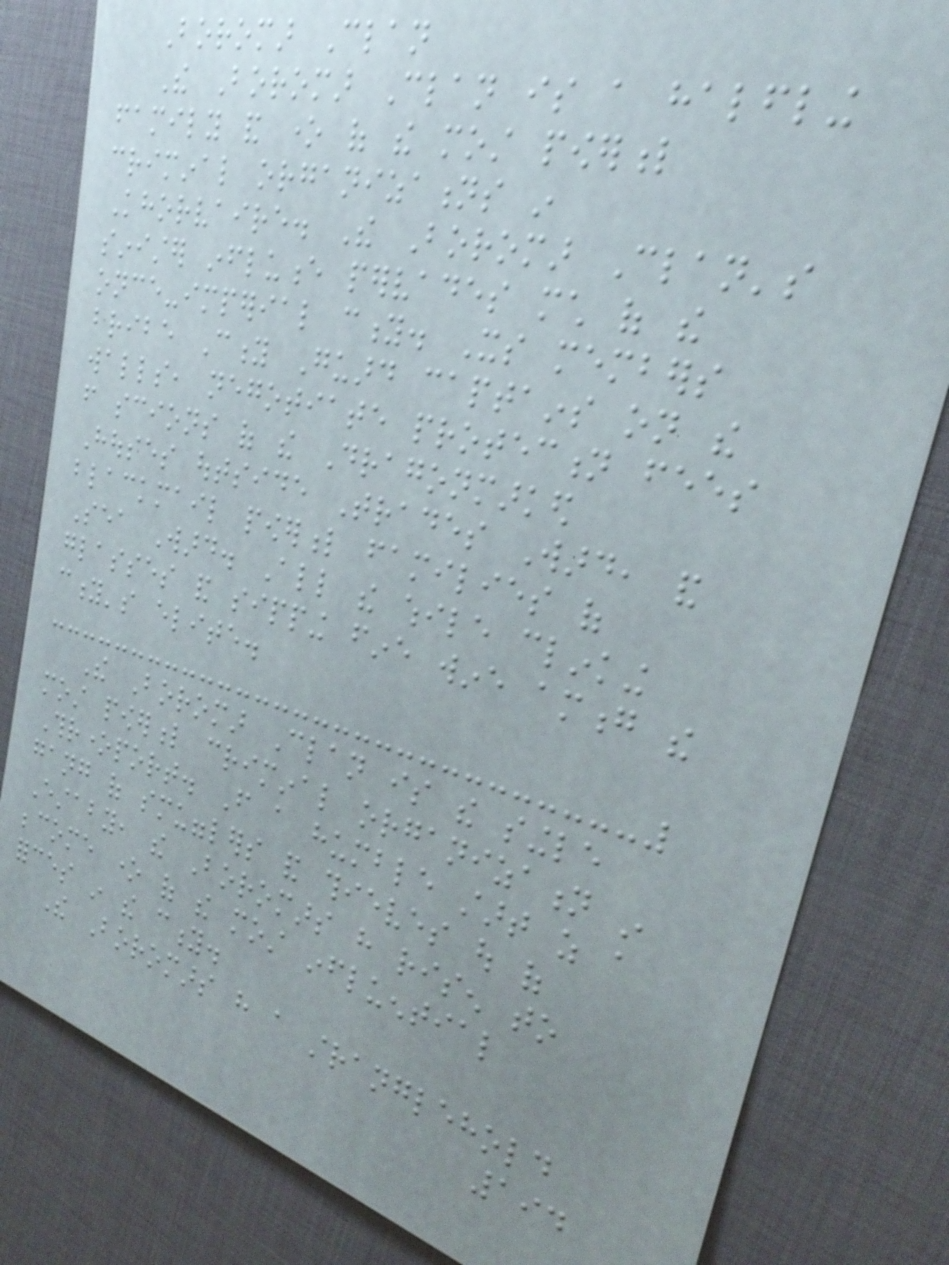Boromar Clan
The Boromar Clan is a halfling
family and one of the most powerful
criminal organizations in
Khorvaire. The Boromar Clan's
sinister influence pervades much of the
once-imperial city. Its members
bribe City Guard captains on the
walls, negotiate protection fees
from scions of the Dragonmarked
Houses outside Trades Ward, and
blackmail powerful families of
Sea Ward. All the while clinking
glasses and sipping fine wine among the
city's elite.
The Boromar Clan is the single
most powerful criminal organization in
Throneport. From a humble start as a
gang of smugglers and thieves out of
Estaby, the Boromars have risen to
become one of the most influential
forces in the city.
The Boromars have a stranglehold
194
